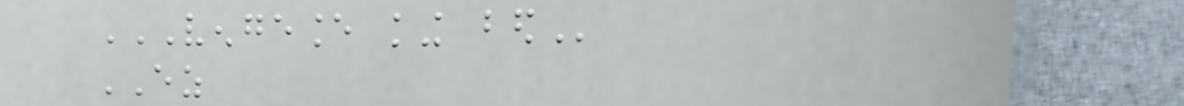VENGEANCE KING BED
EZ
